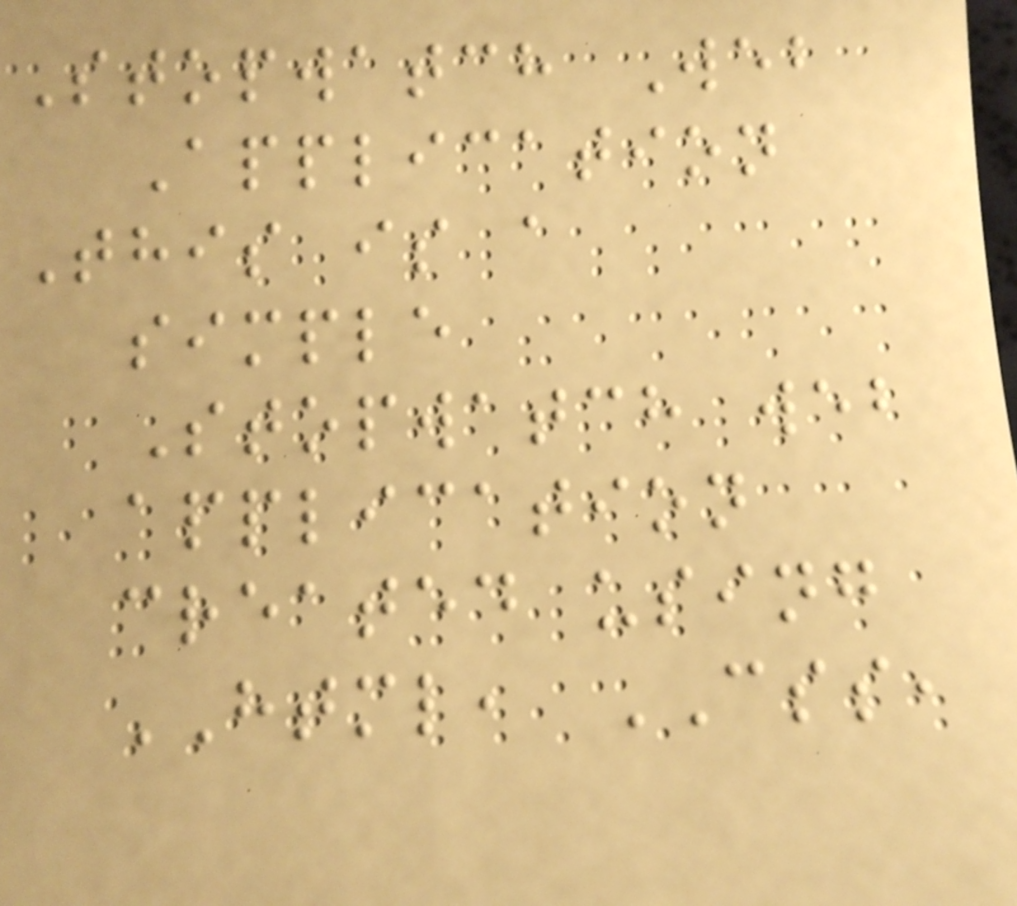Stopwatch Web
Application
This is a
simple
Stopwatch web
application
created using
HTML, CSS,
